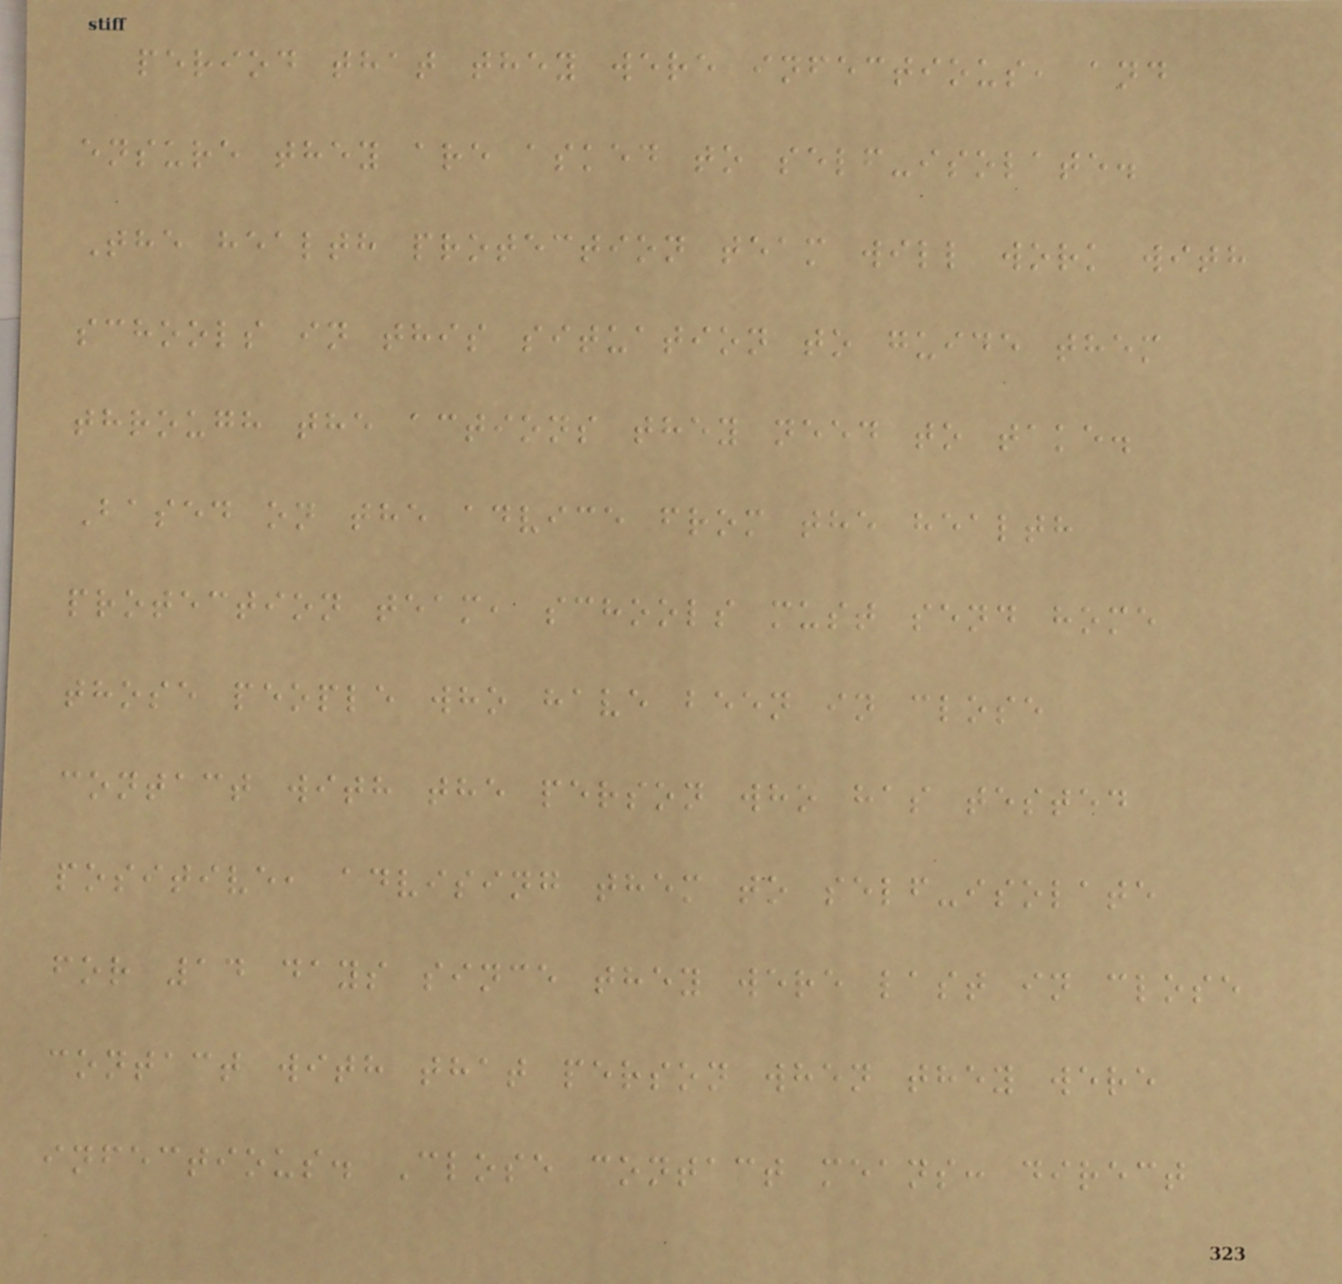period that they were infectious, and
ensure they are asked to self-isolate.
The health protection team will work with
schools in this situation to guide them
through the actions they need to take.
Based on the advice from the health
protection team, schools must send home
those people who have been in close
contact with the person who has tested
positive, advising them to self-isolate
for 14 days since they were last in close
contact with that person when they were
infectious. Close contact means: direct
